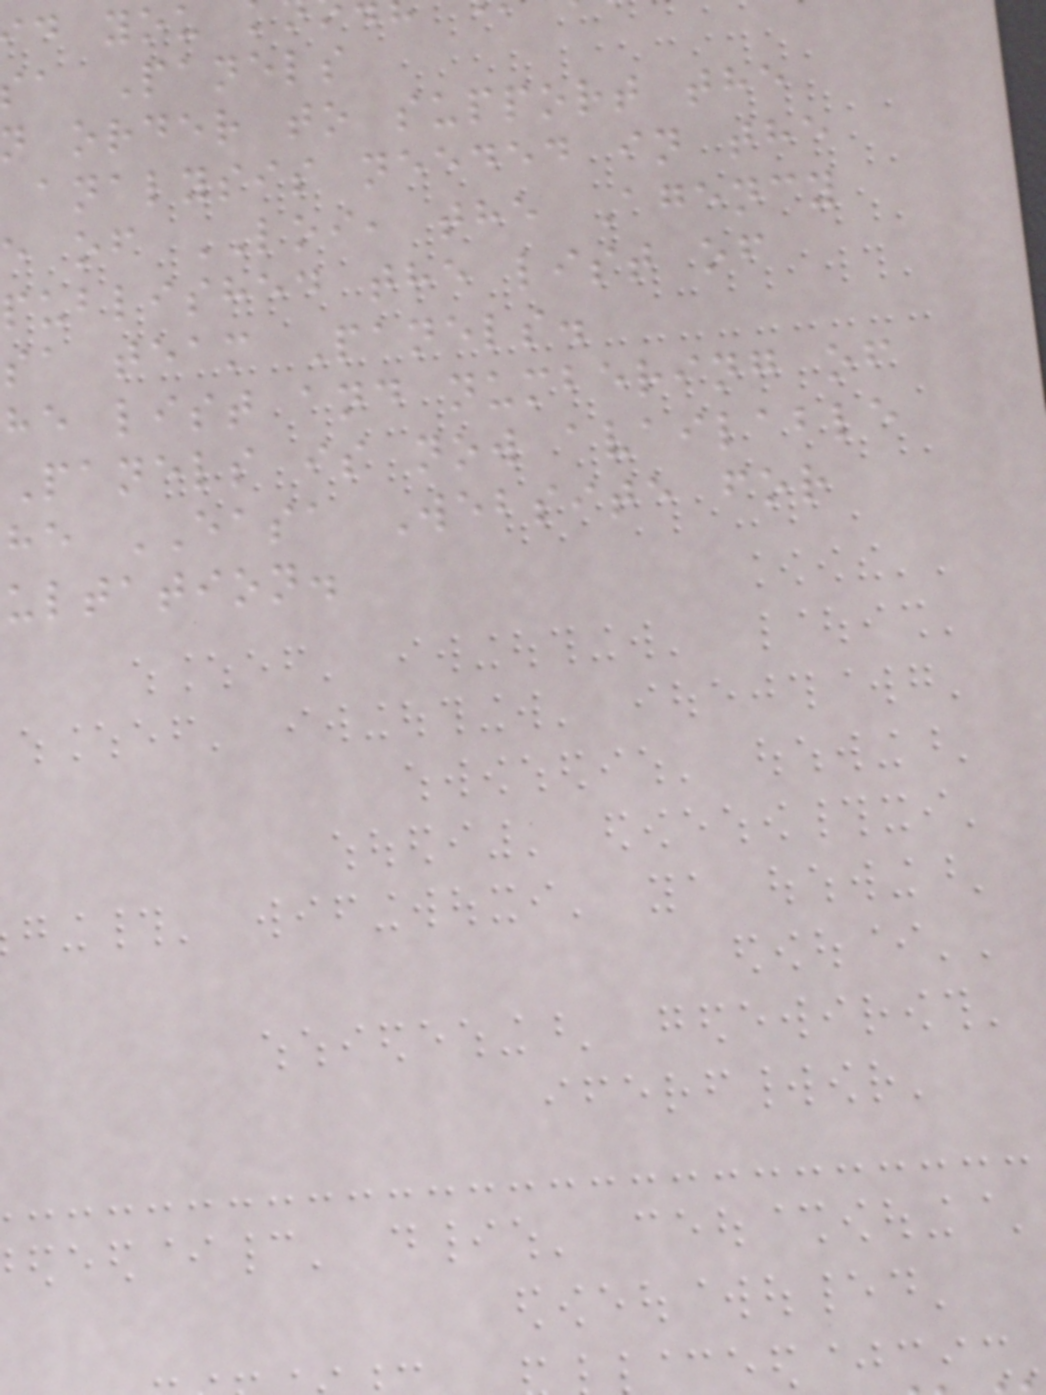a Panels
n order to support the
analysis needed in the
e of LOI, the Agency
published the list of
sa team Panels.
he list and numbering of
Panels is now available
he EASA Website for
ultation.
